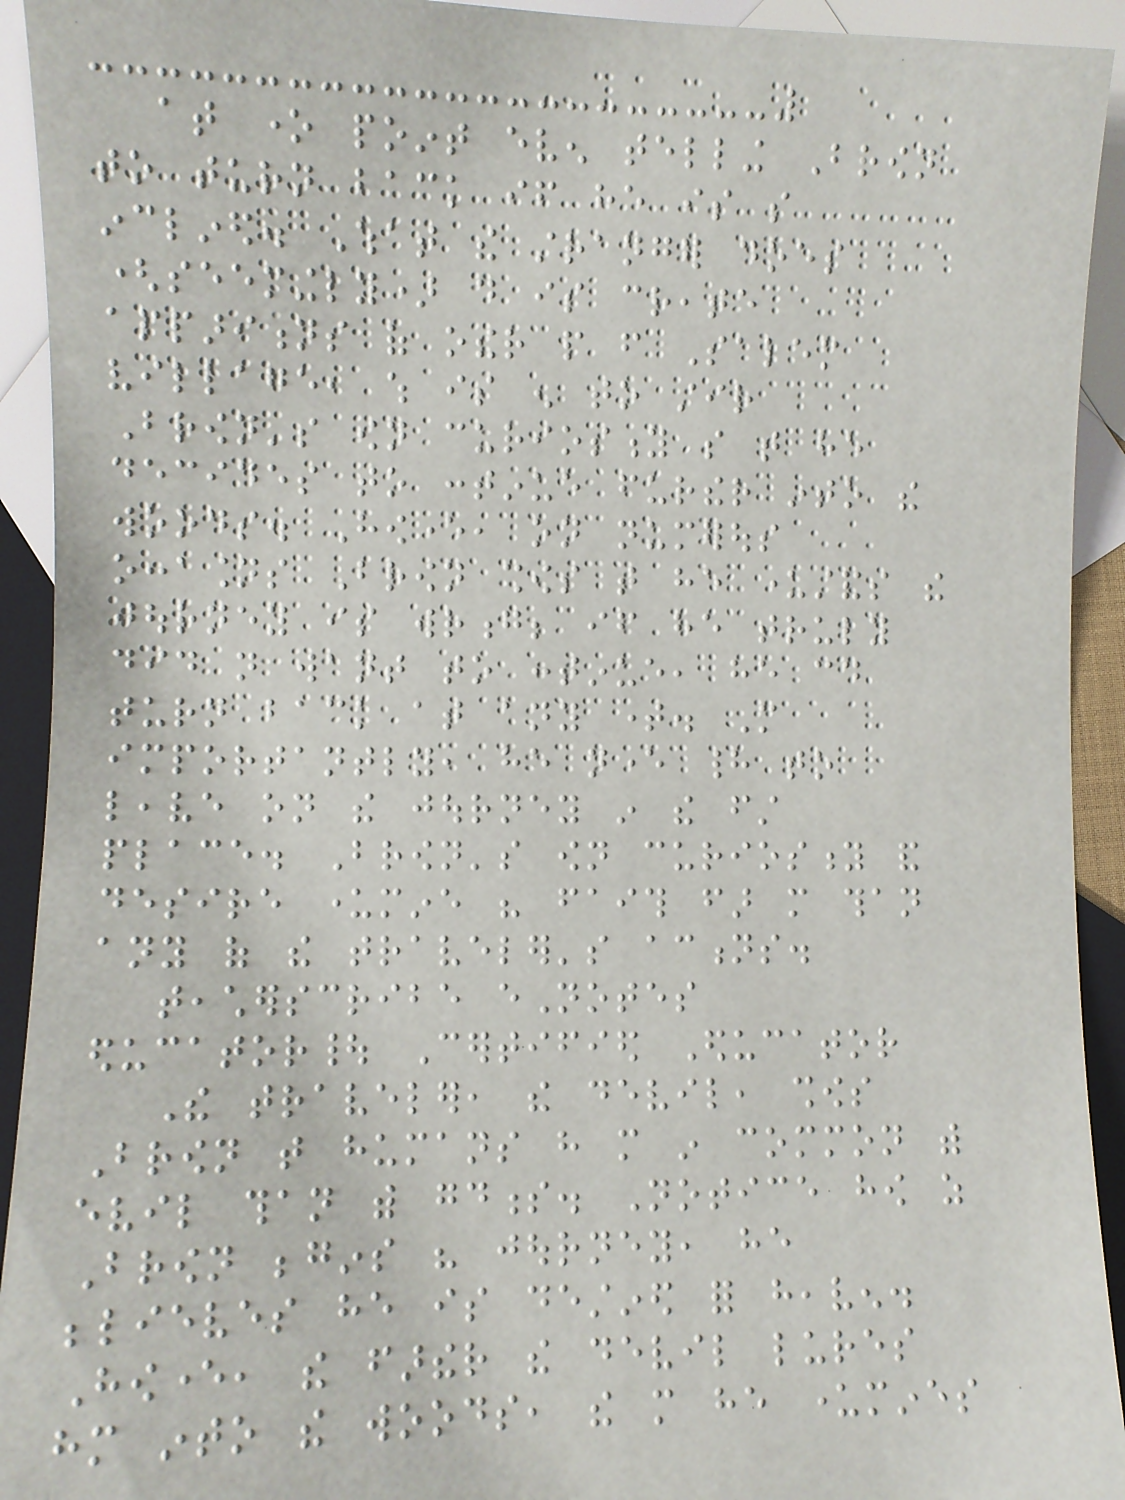at one point even telling Brown
to turn back if he is so
inclined. What the stranger does
(seemingly) do is create
apparitions of other people from Salem
village, which is enough to stir
Brown's own curiosity so that he
decides to continue further into the
woods. However, on numerous
occasions Brown shows that he understands the
journey is wrong; if he truly
did not want to continue, he could
turn back at any time. More
importantly, he never had to
leave on the journey in the first
place. Brown's own curiosity and
desire undermine his faith far more than
any of the traveler's actions.
teacherscribe eNotes
educator| Certified Educator
The traveler, the devil, shows
Brown that humans have more in common with
evil than with goodness. Notice how as
Brown begins his journey, he
believes he is destined for heaven.
However, the farther the devil lures
him into the woods, the more he undermines
